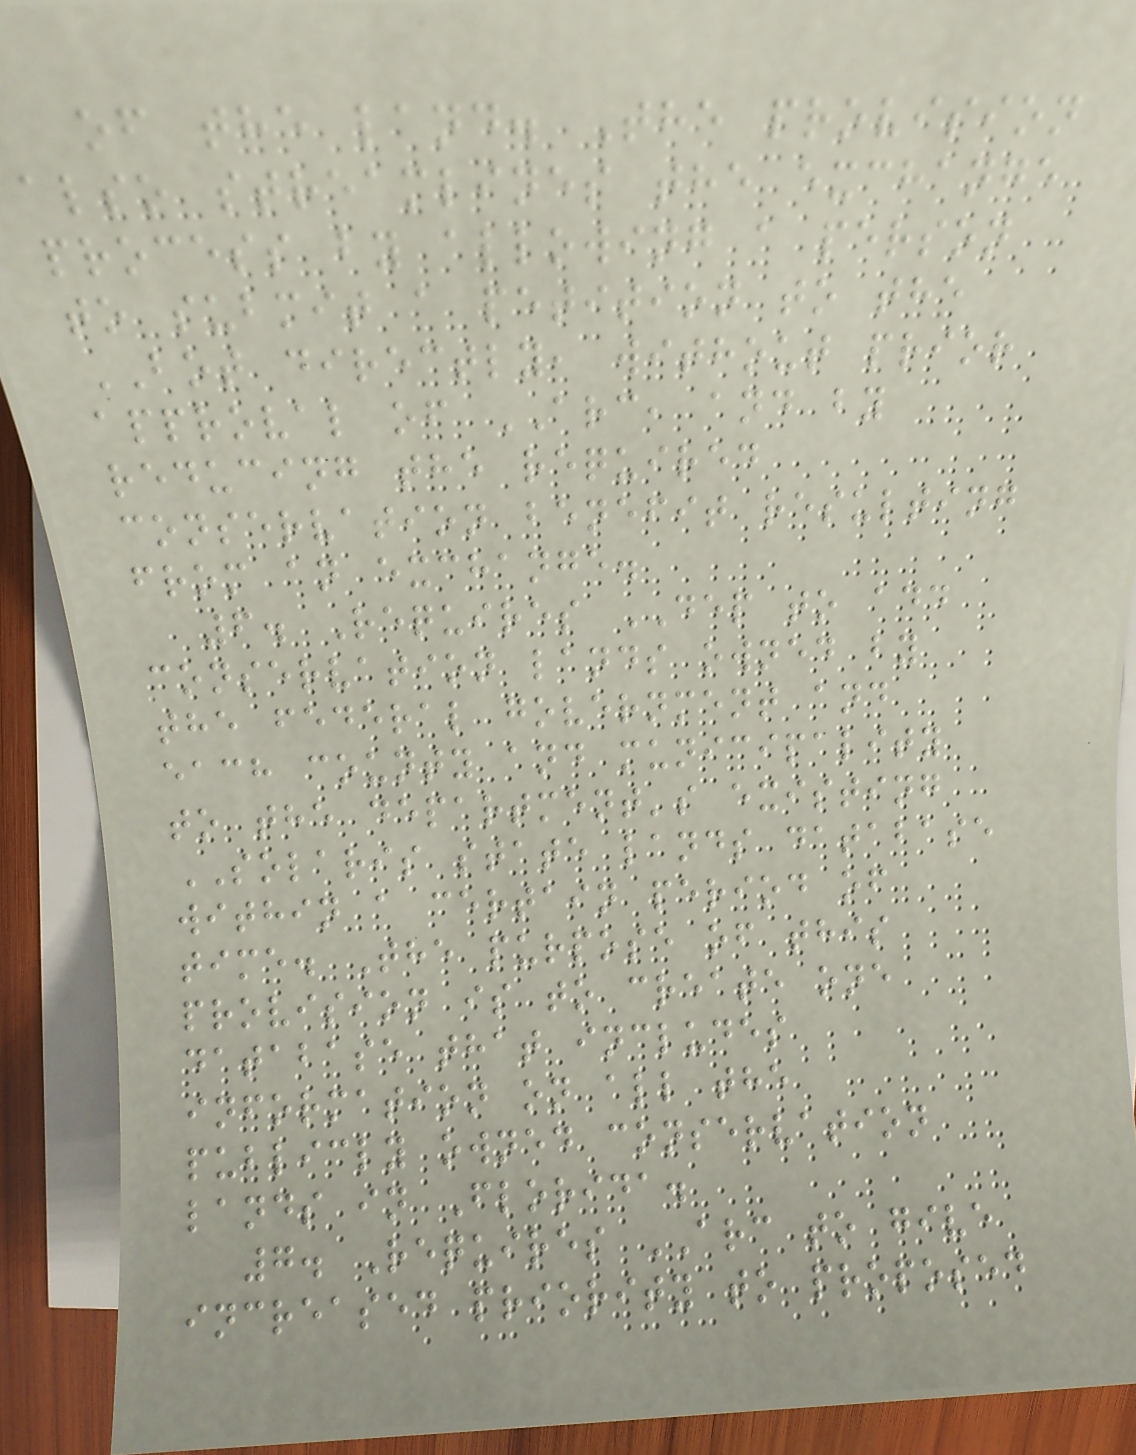of the land. The provision
also streamlines the exchange
process by allowing a person
to submit a petition to the
BOT directly, without prior
approval of ARC, and by
reducing the required
conservation benefit resulting
from an exchange.
6. Requires DEP to add
conservation lands owned by
the federal government and
each county and municipality
to the department's existing
SOLARIS state lands database
within a certain period of
time. The purpose of this
provision is to create one
database that includes
information on all the
publicly owned conservation
lands in Florida.
7. Requires ARC to give
increased priority to proposed
